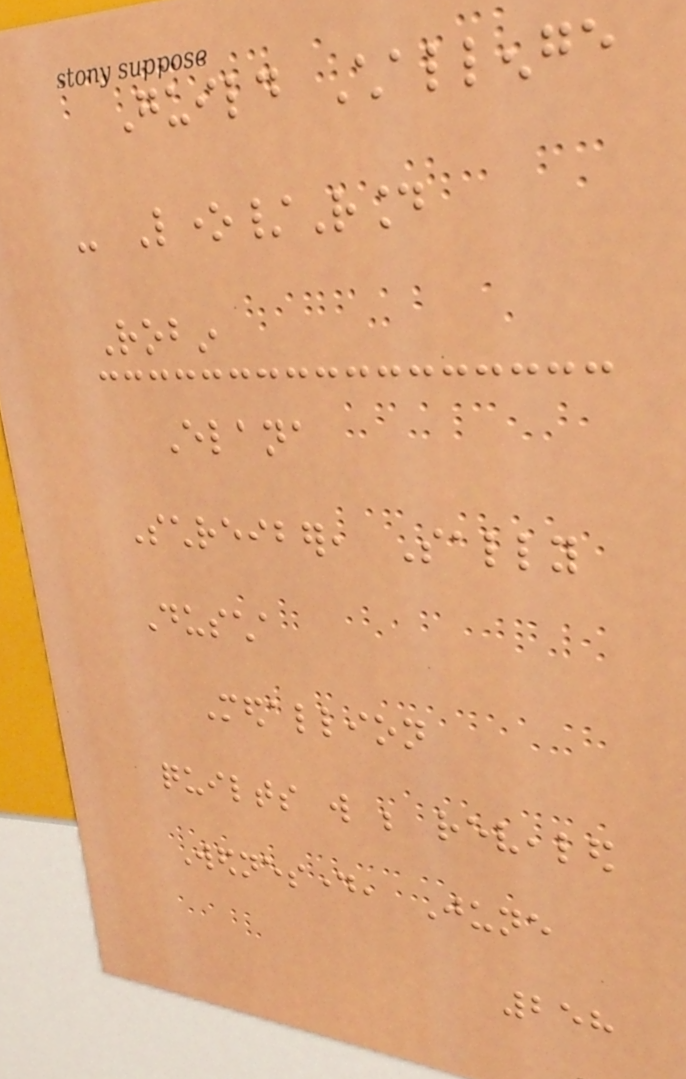Guild Challenge
- Lone/Round
Robin
Elana
Schreiber, Sally
Duscha
Medallion
quilts will be revealed
Wednesday, June
258
